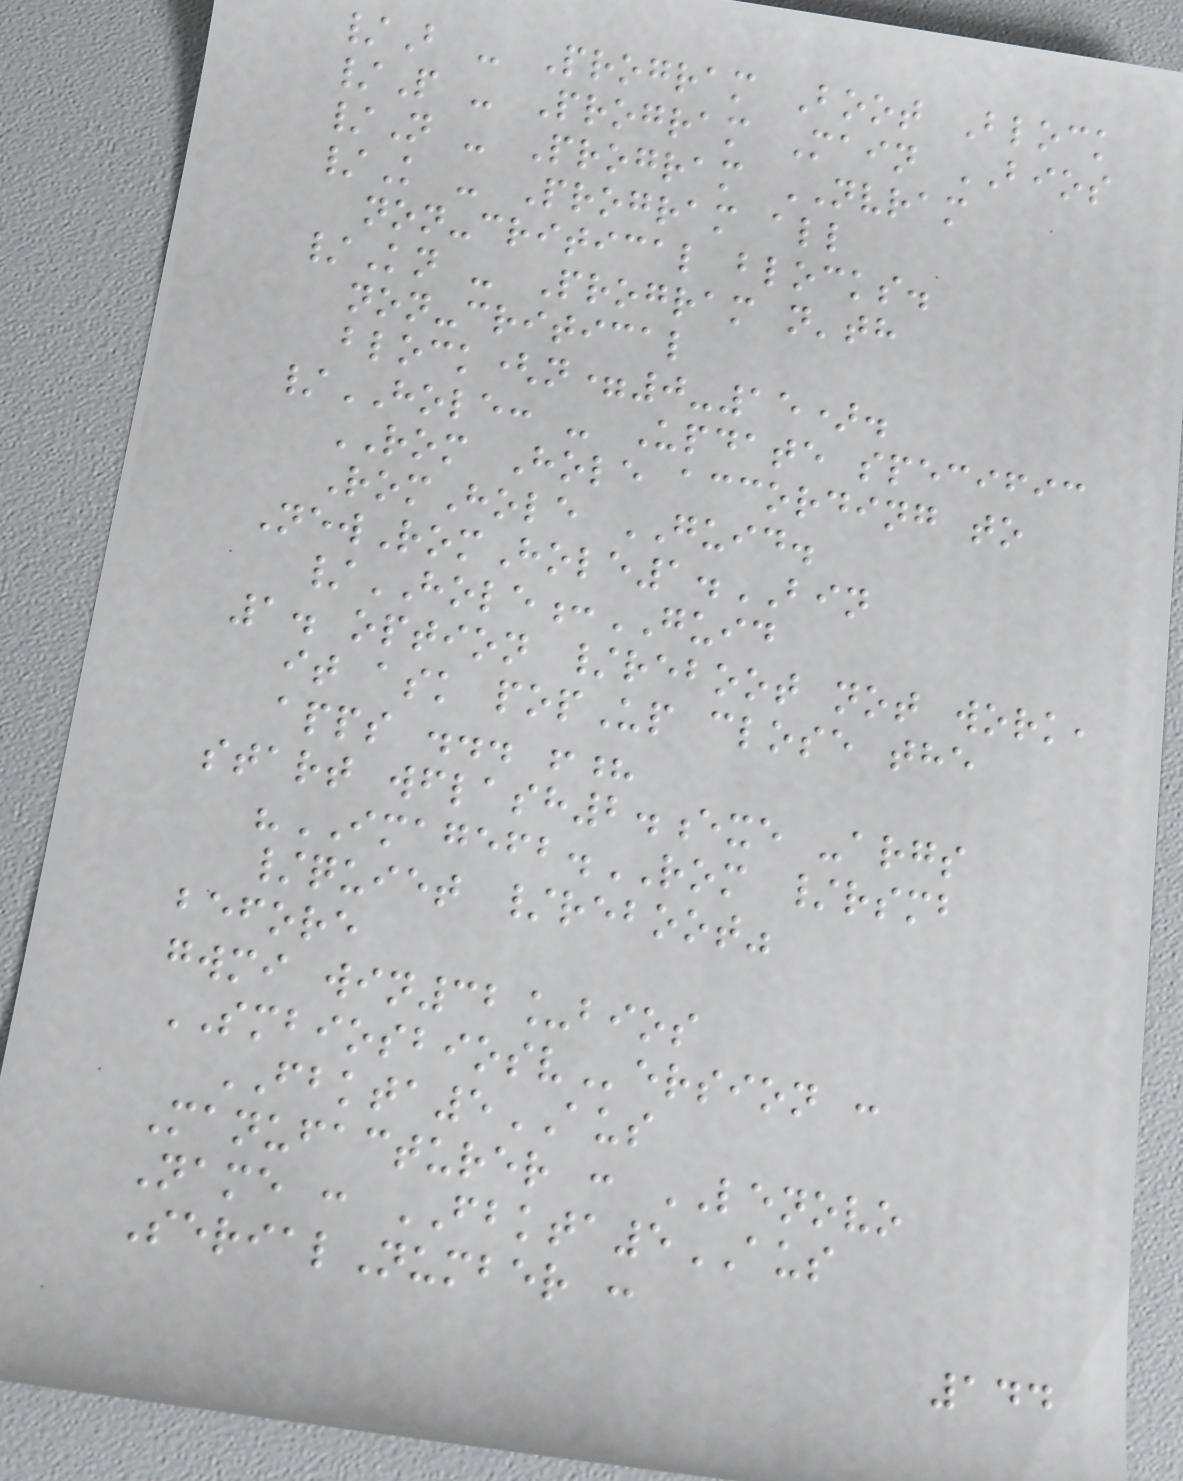/B - Program Boot Block
/P - Program Main BIOS
/N - Program NVRAM
/K - Program all
non-critical blocks.
/Kn - Program n'th
non-critical
block(n=0-15).
/HOLE: - Update specific
ROM Hole according to
RomHole GUID.
NewRomHole1.BIN
/HOLE:GUID
1. option /reboot not work,
it ask popUp close the
apps ... !?
start wflash2.exe -args
"IMAGEFB.ROM /rsmb
/quiet /reboot"
before
gwmi win32_bios
SMBIOSBIOSVersion :
FBKTA5AUS
Manufacturer : LENOVO
Name : FBKTA5AUS
SerialNumber :
144
